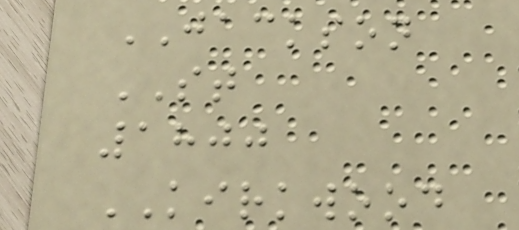JACKSON
ST
1800
KIRKWOOD
